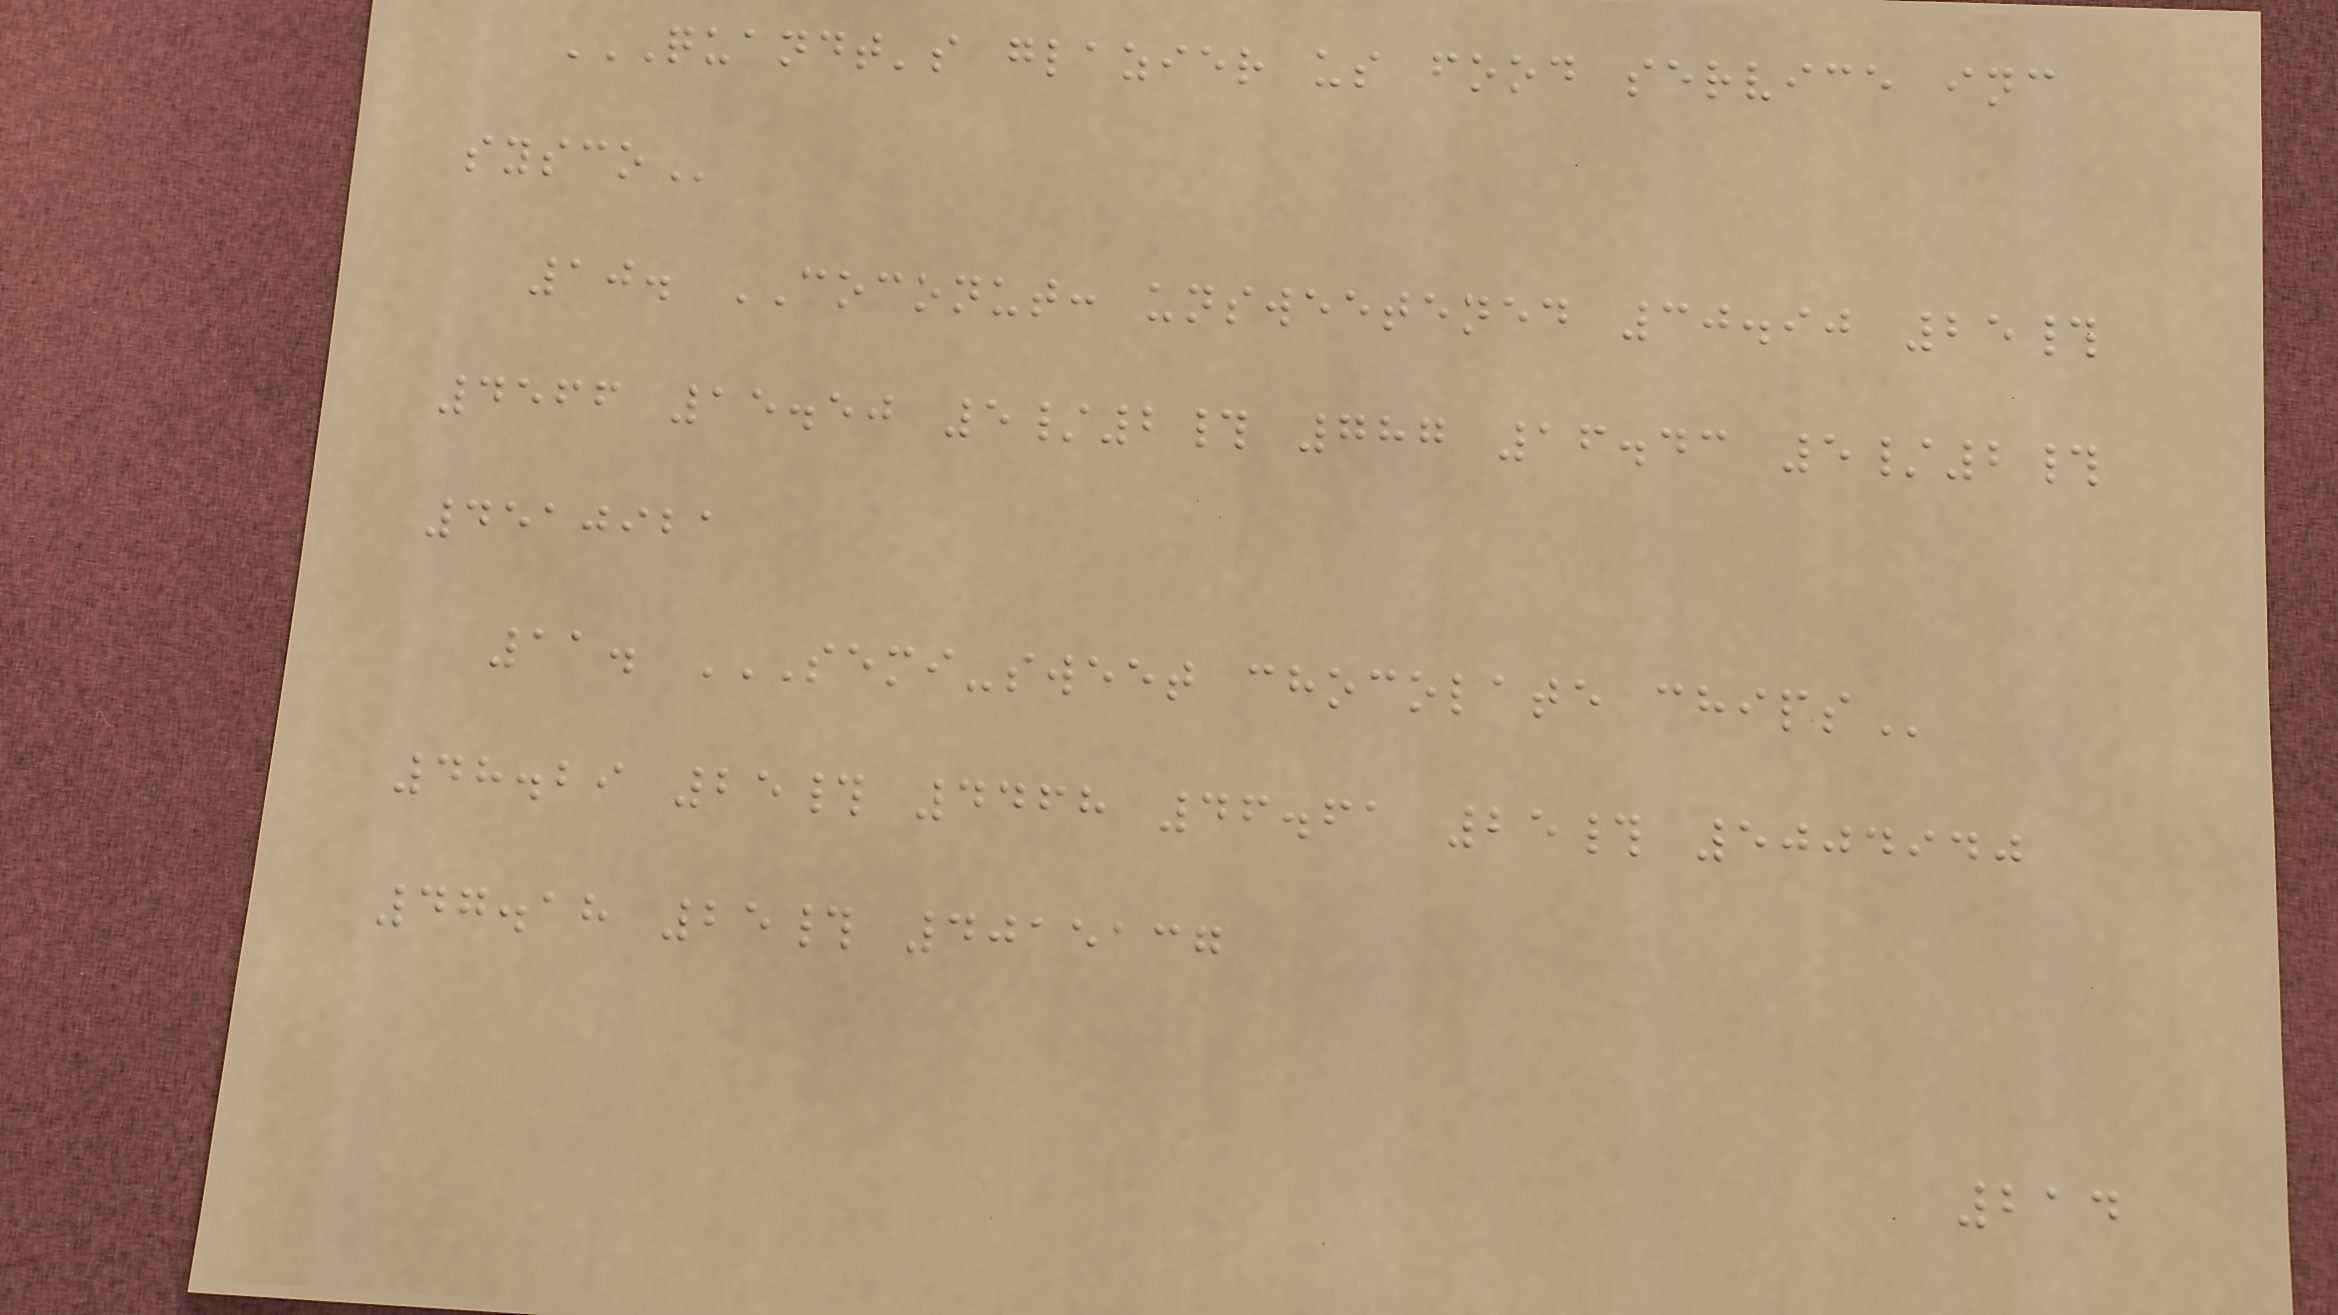QUANDT'S GLAZIER US FOOD SERVICE INC
SYSCO
10. COCONUT: unsweetened 30.90 25#
4566 15.50 5/2# 787 16.43 5/2#
4510921
11. SEMI-SWEET CHOCOLATE CHIPS
48.29 25# 4468 46.61 25# 5004940
47.18 25# 4015137
214
